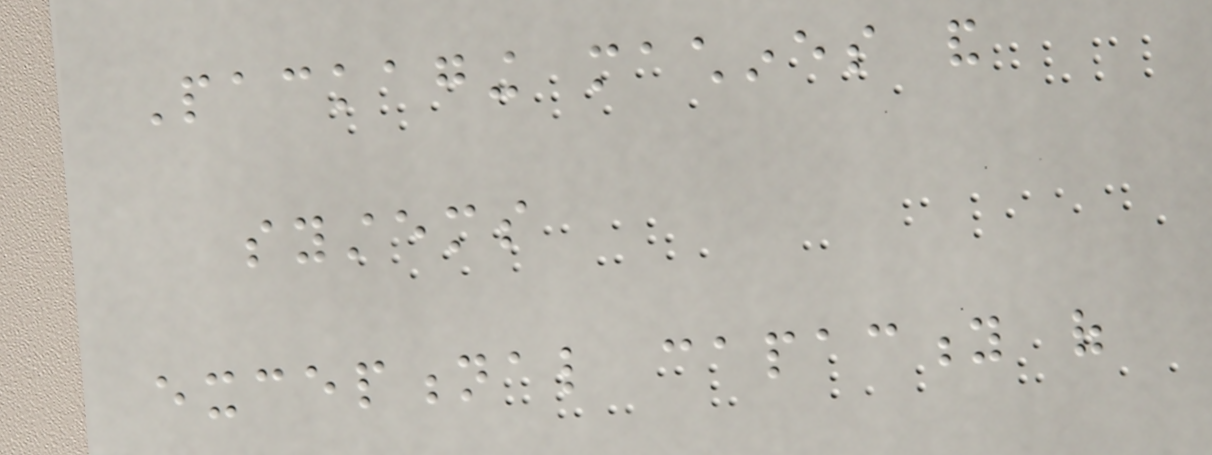Packaging machines and
systems
exceptional capacity of
